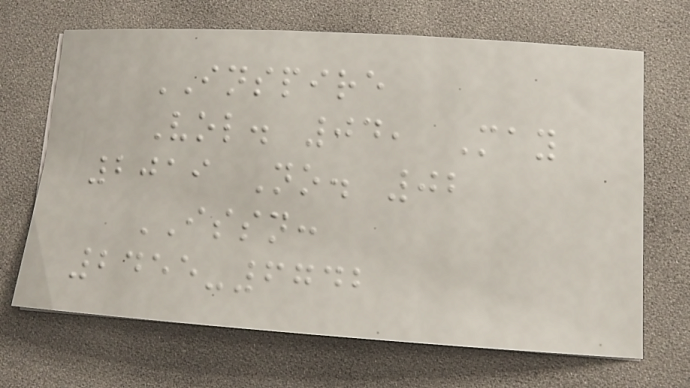INSPIRE
Vol. 04, May
2019 No. 02
ISSN:
2455-6742
